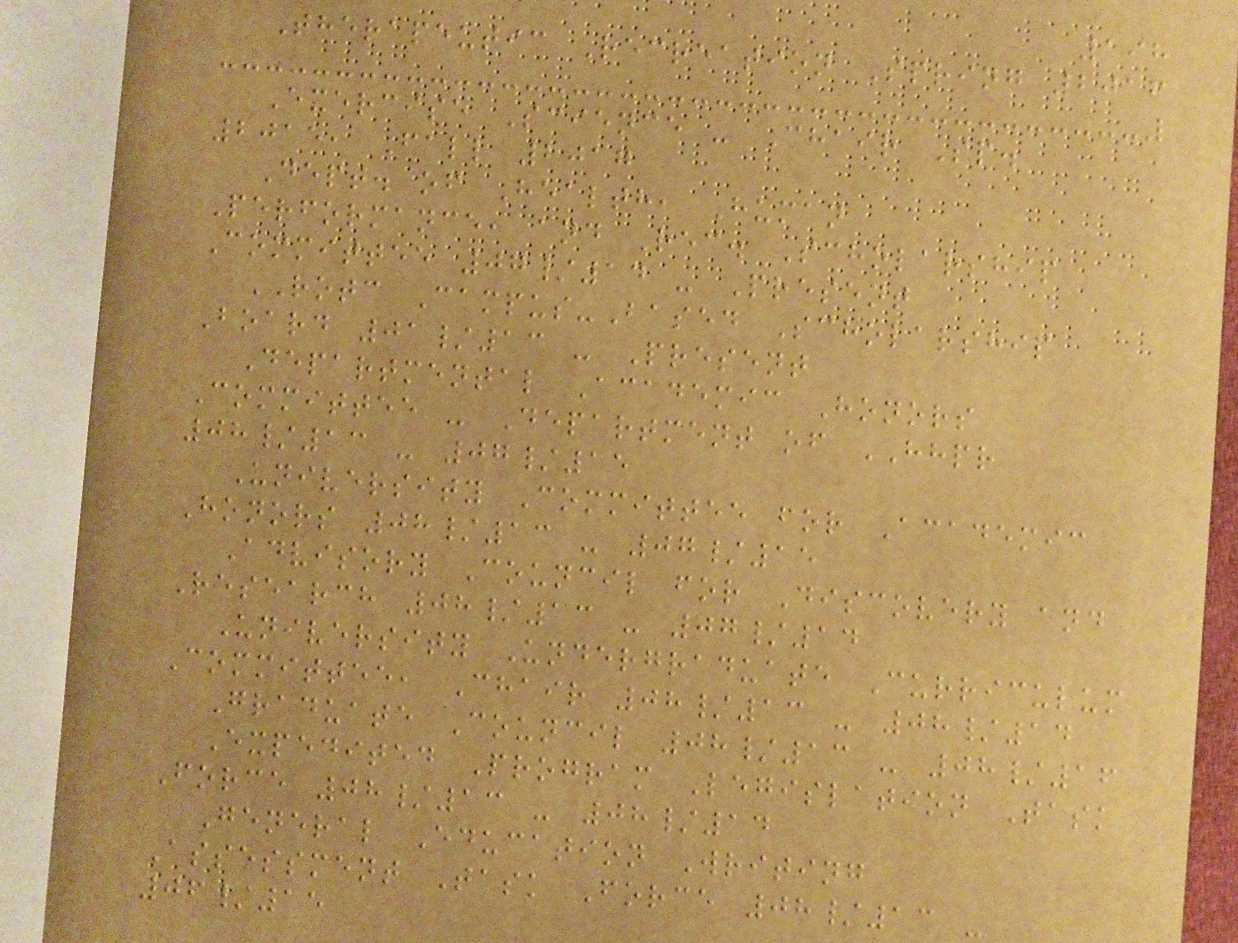198
Therapeutic Recreation Spring 2016
Exercise Science - Chair Sp.
2015, Fall 2017
Dept. of Health, Human
Performance, and Rec. Scholarship
Committee 07/14 - Present
ROTC Campus-Based Scholarship
Board 01/13 - Present
Departmental Academic Honors
Committee - Department of HHPR
08/13 - 07/15
University Committee for Academic
Honors 08/13 - 07/15
Advisory Council for Discovery and
Research 08/13 - 07/14
University Undergraduate Curriculum
Committee, Chair 08/13 - 08/14
Graduate Council 08/13 - 08/16
Expedited Program Legislation Task
Force 08/13 - 08/14
General Education Writing
Assessment Task Force 08/13 -
06/15
